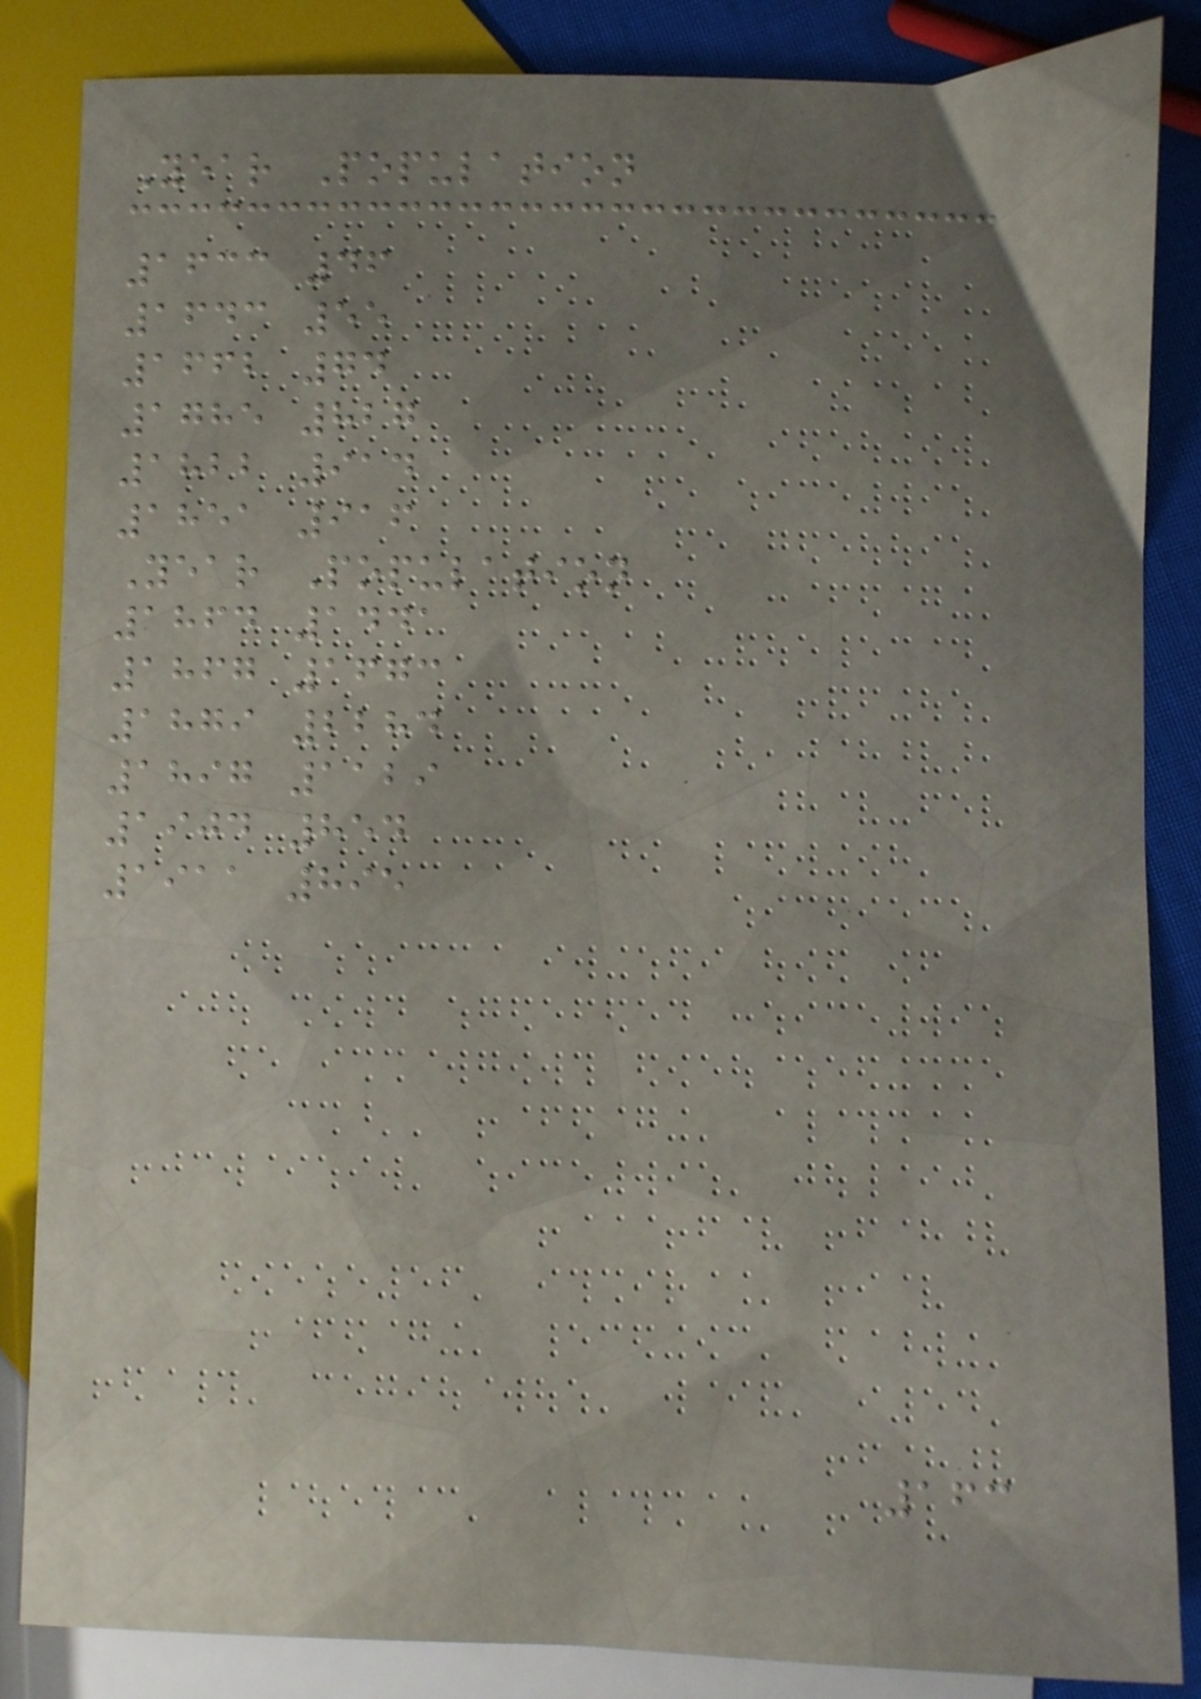Year Population
1633 46
1643 55
1662 74
1785 827
1822 914
1851 916
Year Population
1864 1441
1867 1673
1879 2284
1897 1129
1904 854
1911 895
163
